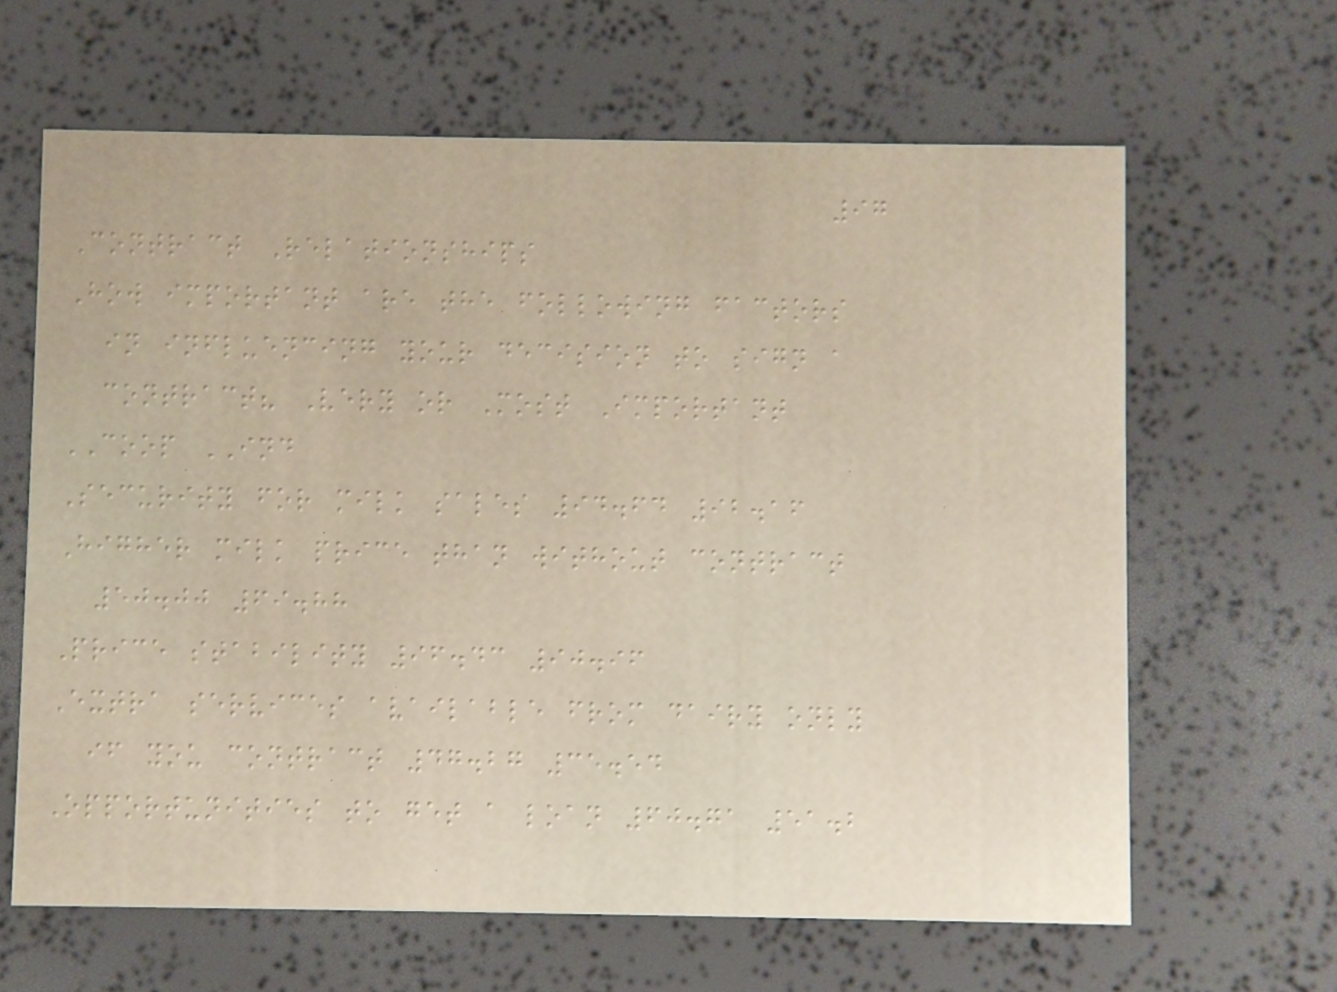97
Contract Relationships
How important are the following factors
in influencing your decision to sign a
contract? Very or Most Important
COOP IND
Security for milk sales 94.64 92.16
Higher milk price than without contract
50.00 69.88
Price stability 96.43 90.96
Extra services available from dairy only
if you contract 47.27 35.54
Opportunities to get a loan 60.71 51.2
